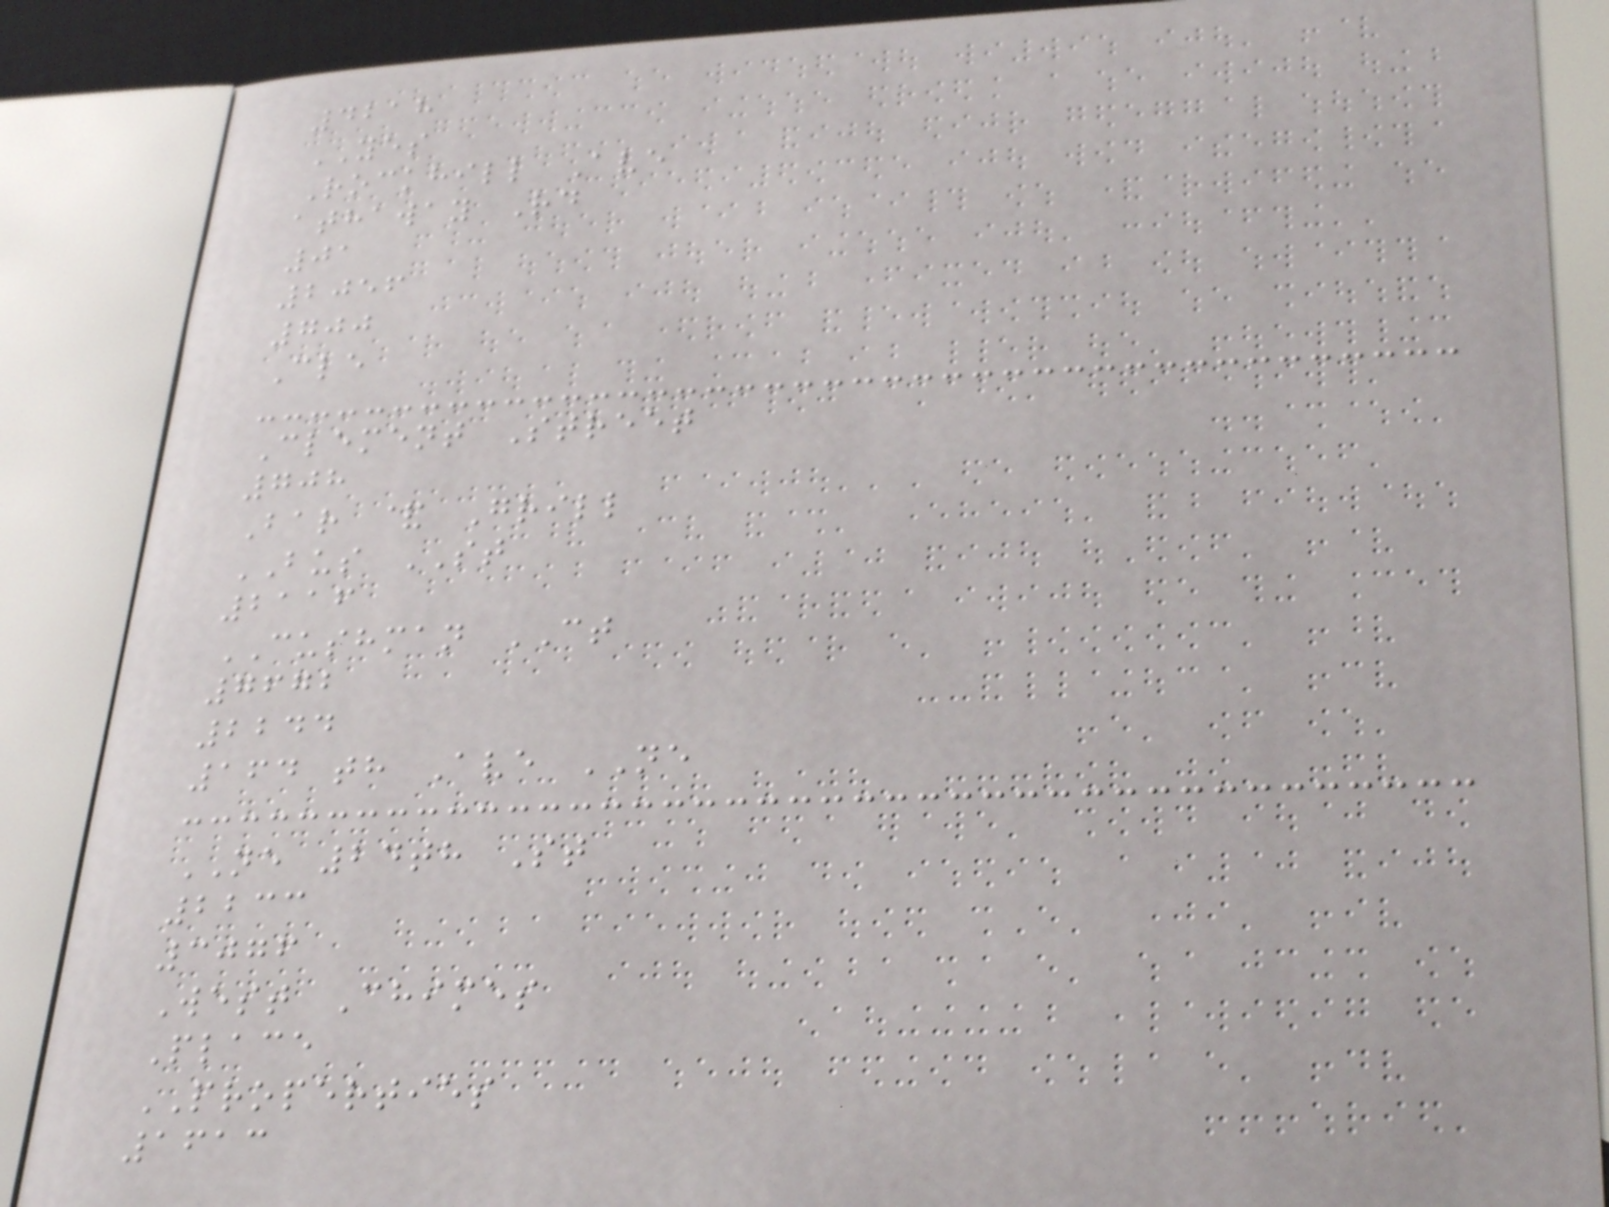4218
YES
Rockhill Ave
athaway Rd
01
2056
700
Cle
Clement Street
708
Bar & Grill
BUS ST
2116
CUSHMAN CT
7672
2244
164 th Ave NE
NE 24th St
2233
3076
West Chimes
Place
PROPERTIES
1613
